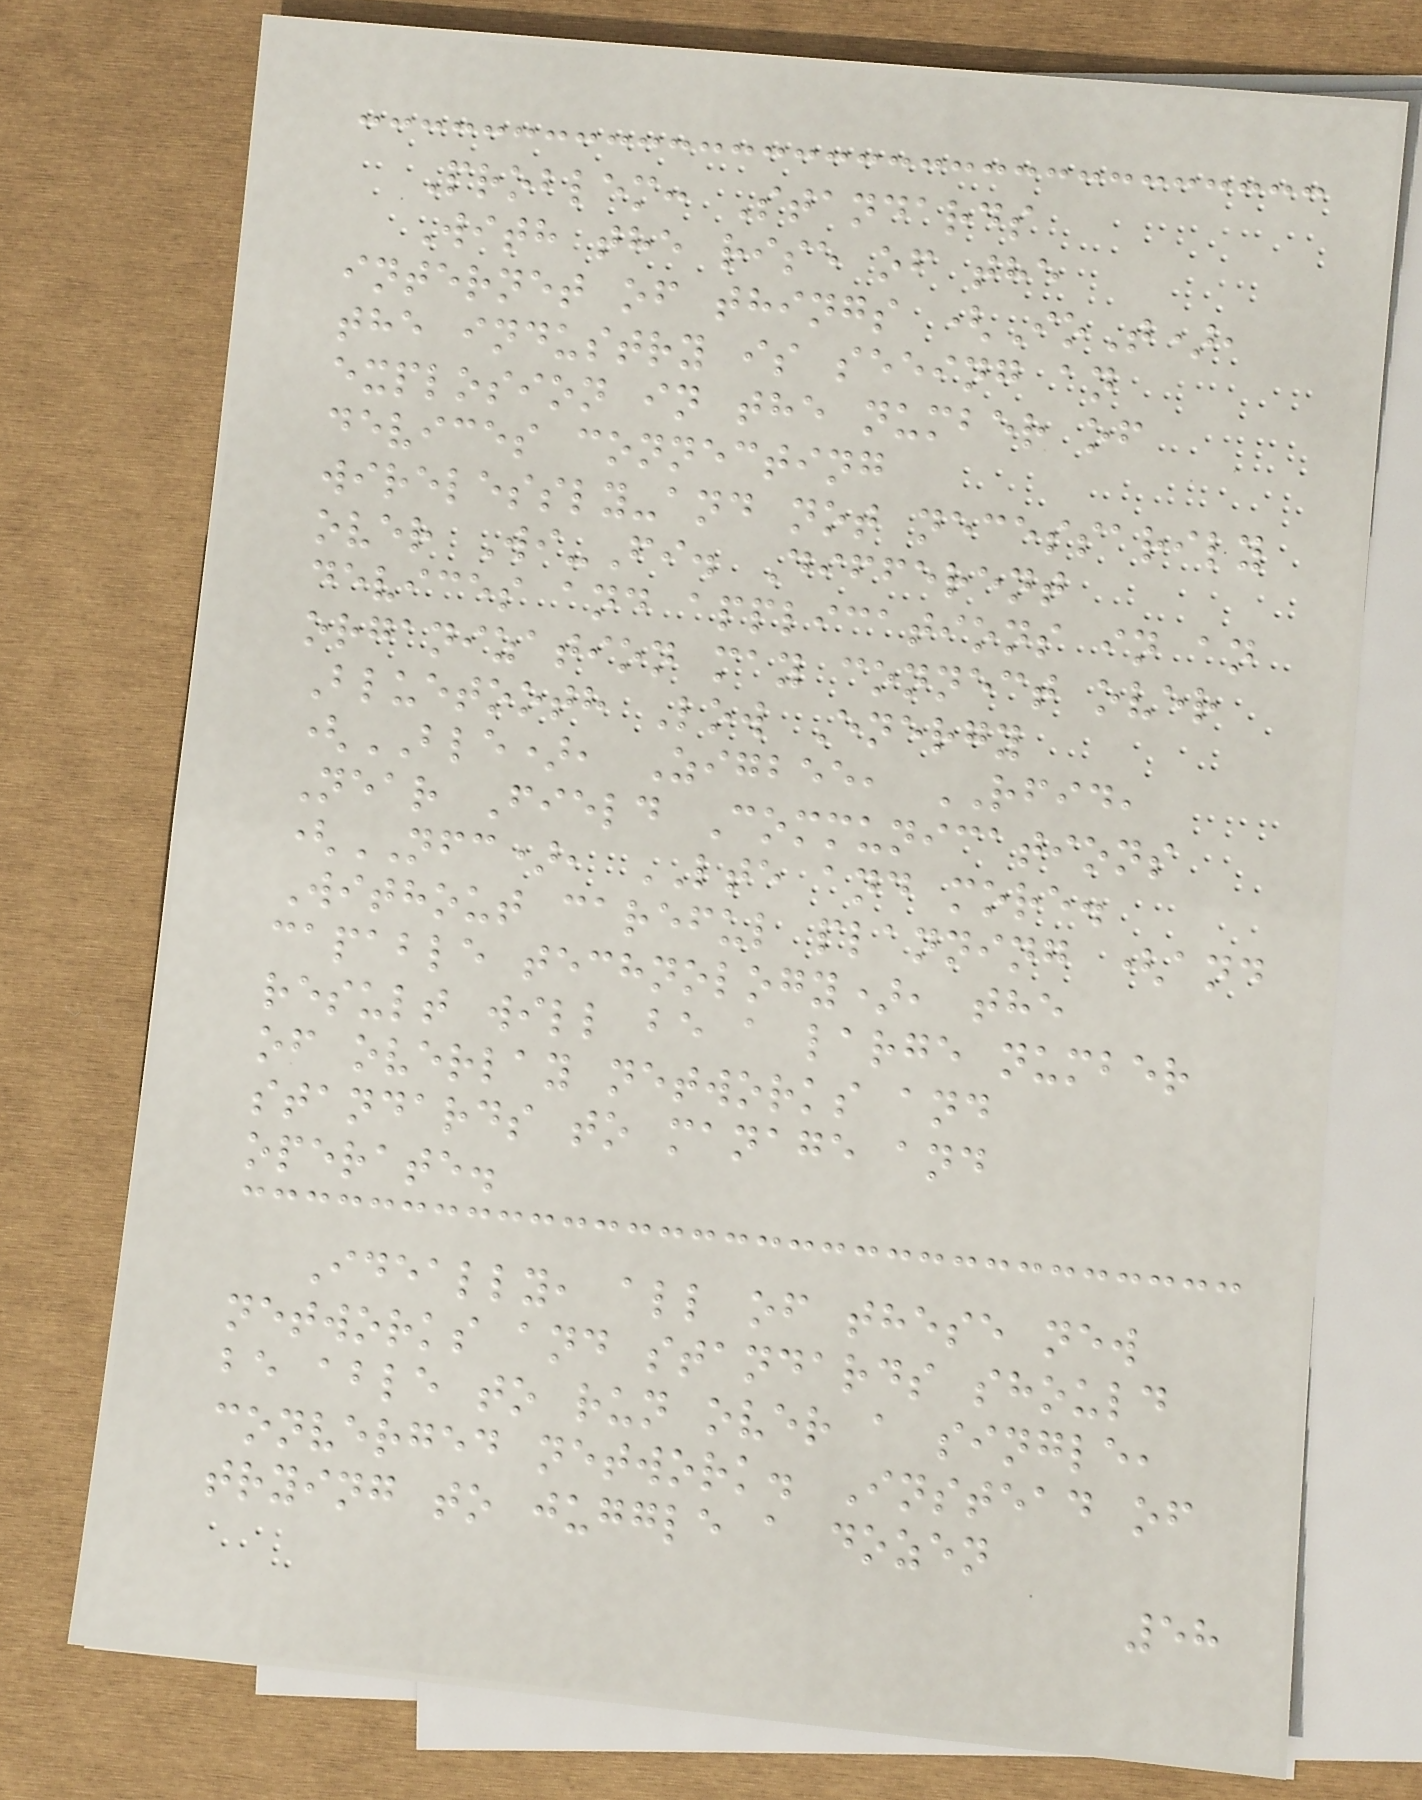Problem: Standards
With the rise of the
internet of things (IoT),
the industry is seeing an
explosion in the number of
devices connecting
wirelessly-and not necessarily
over Wi-Fi. Different
devices and applications in an
organization may connect over
Bluetooth Low Energy
(BLE), Zigbee, RFID,
Near Field Communications
(NFC), LTE and more.
Without careful planning (and
capable technology), the
result will be a large number
of overlay networks and
standards to manage and
operate.
Ideally, all of these new
networks and standards should
be able to run over a single,
converged network. Instead of
trying to juggle a dozen
58
